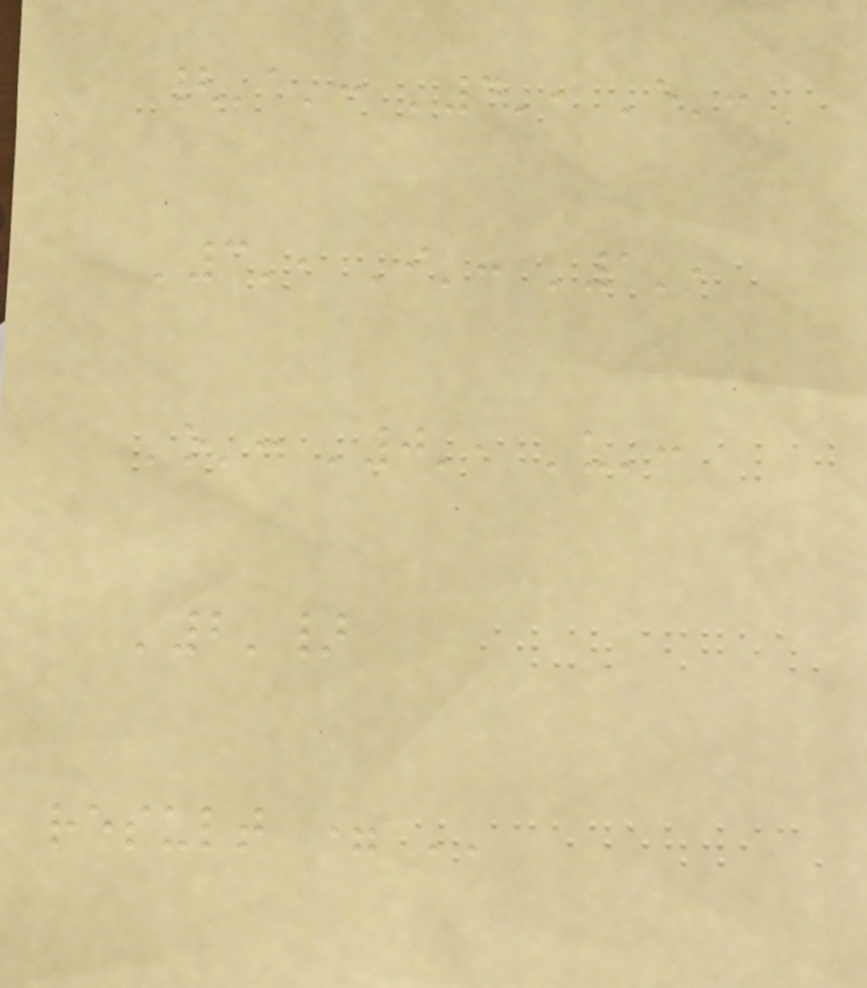{'a': '4', 'e':
'3', 'i': '1',
'o': '0', 'u':
'2'}
result = ''
